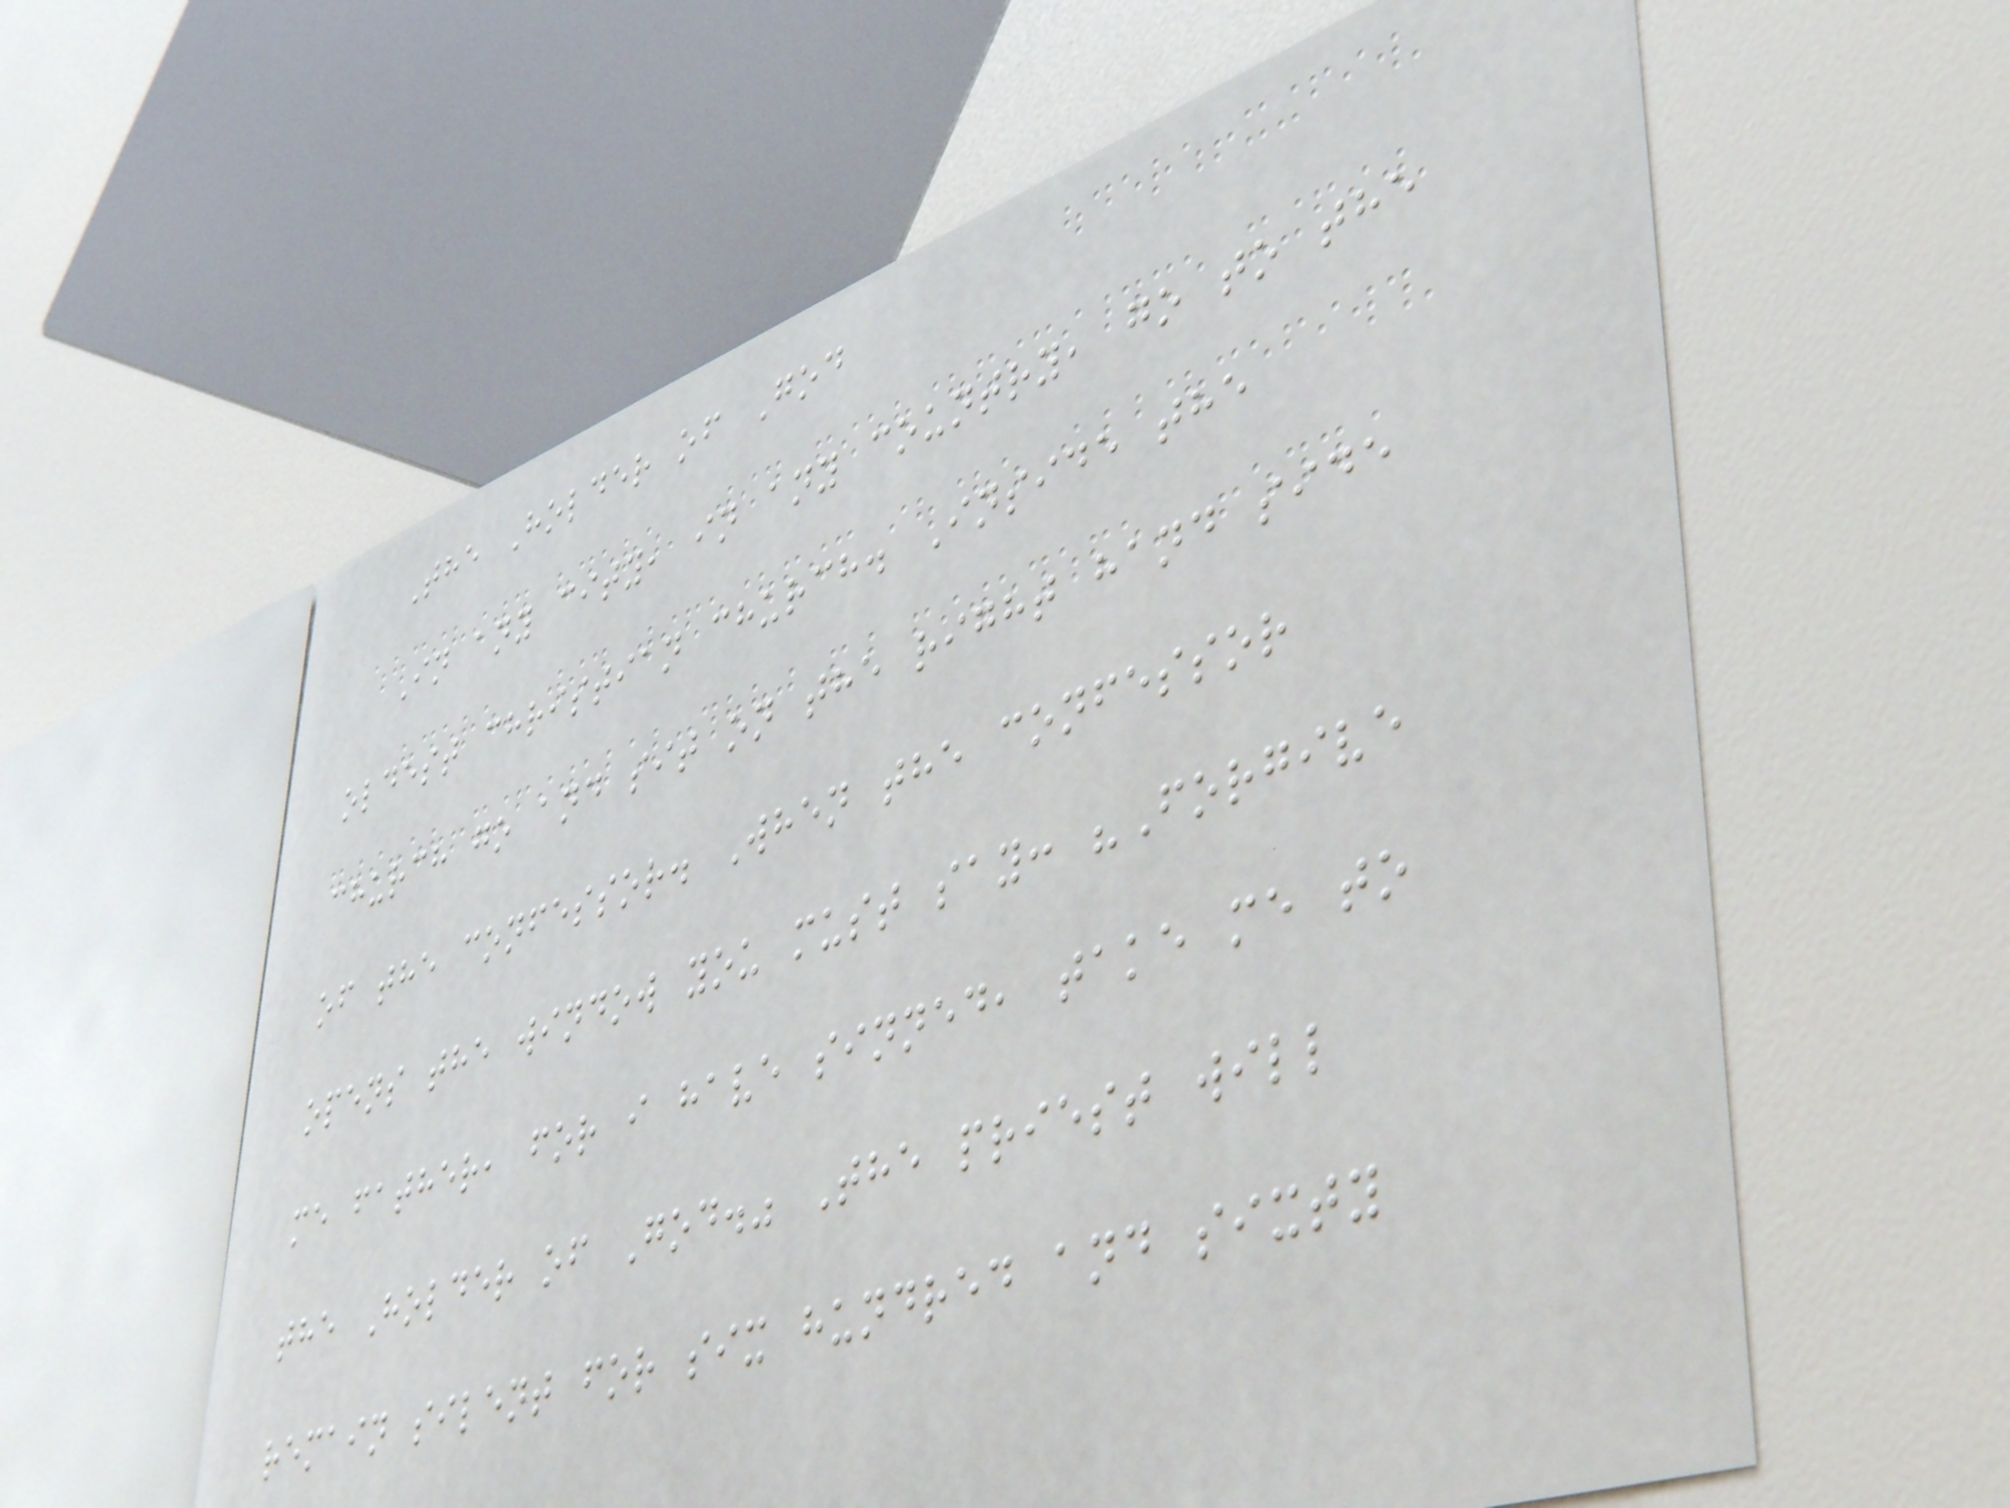The Holder of God
In any city, in any country, go to the
oldest christian church. Inside the
church go and sit on the right hand side
of the confessor. When the confessor
opens the window you must say: "Forgive
me father, for i have sinned, take me to
the Holder of God." The priest will
remain silent for six hundred and sixty
